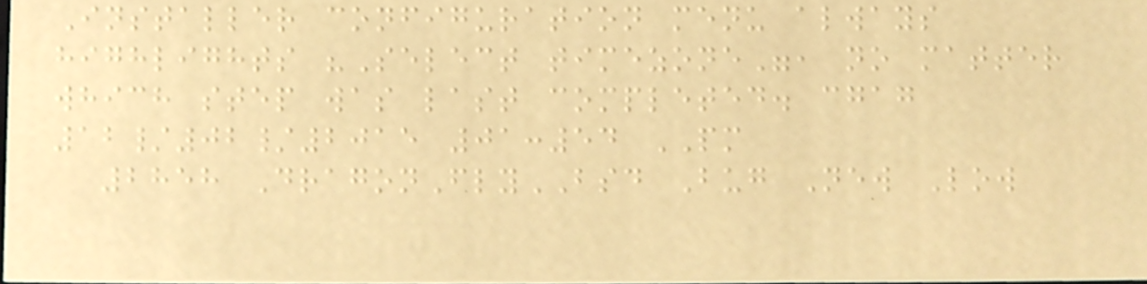Installer configuration menu always
highlights "Select timezone", no matter
which step was last completed. cgag
12/02/2015 01:54 PM
2858 DragonFlyBSD Bug New Low
